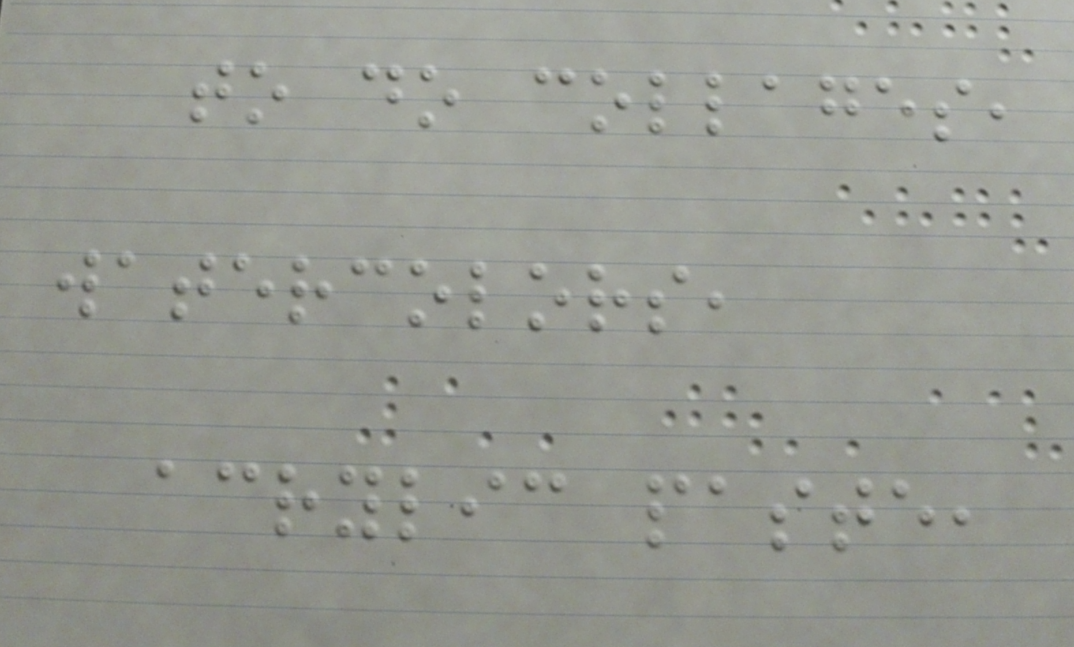to do collages,
watercolors,
acrylic paste,
